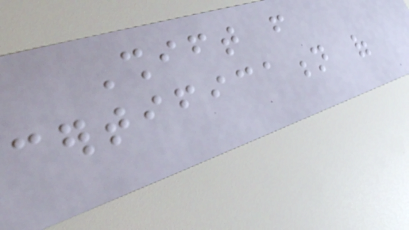Shift from
certification of
